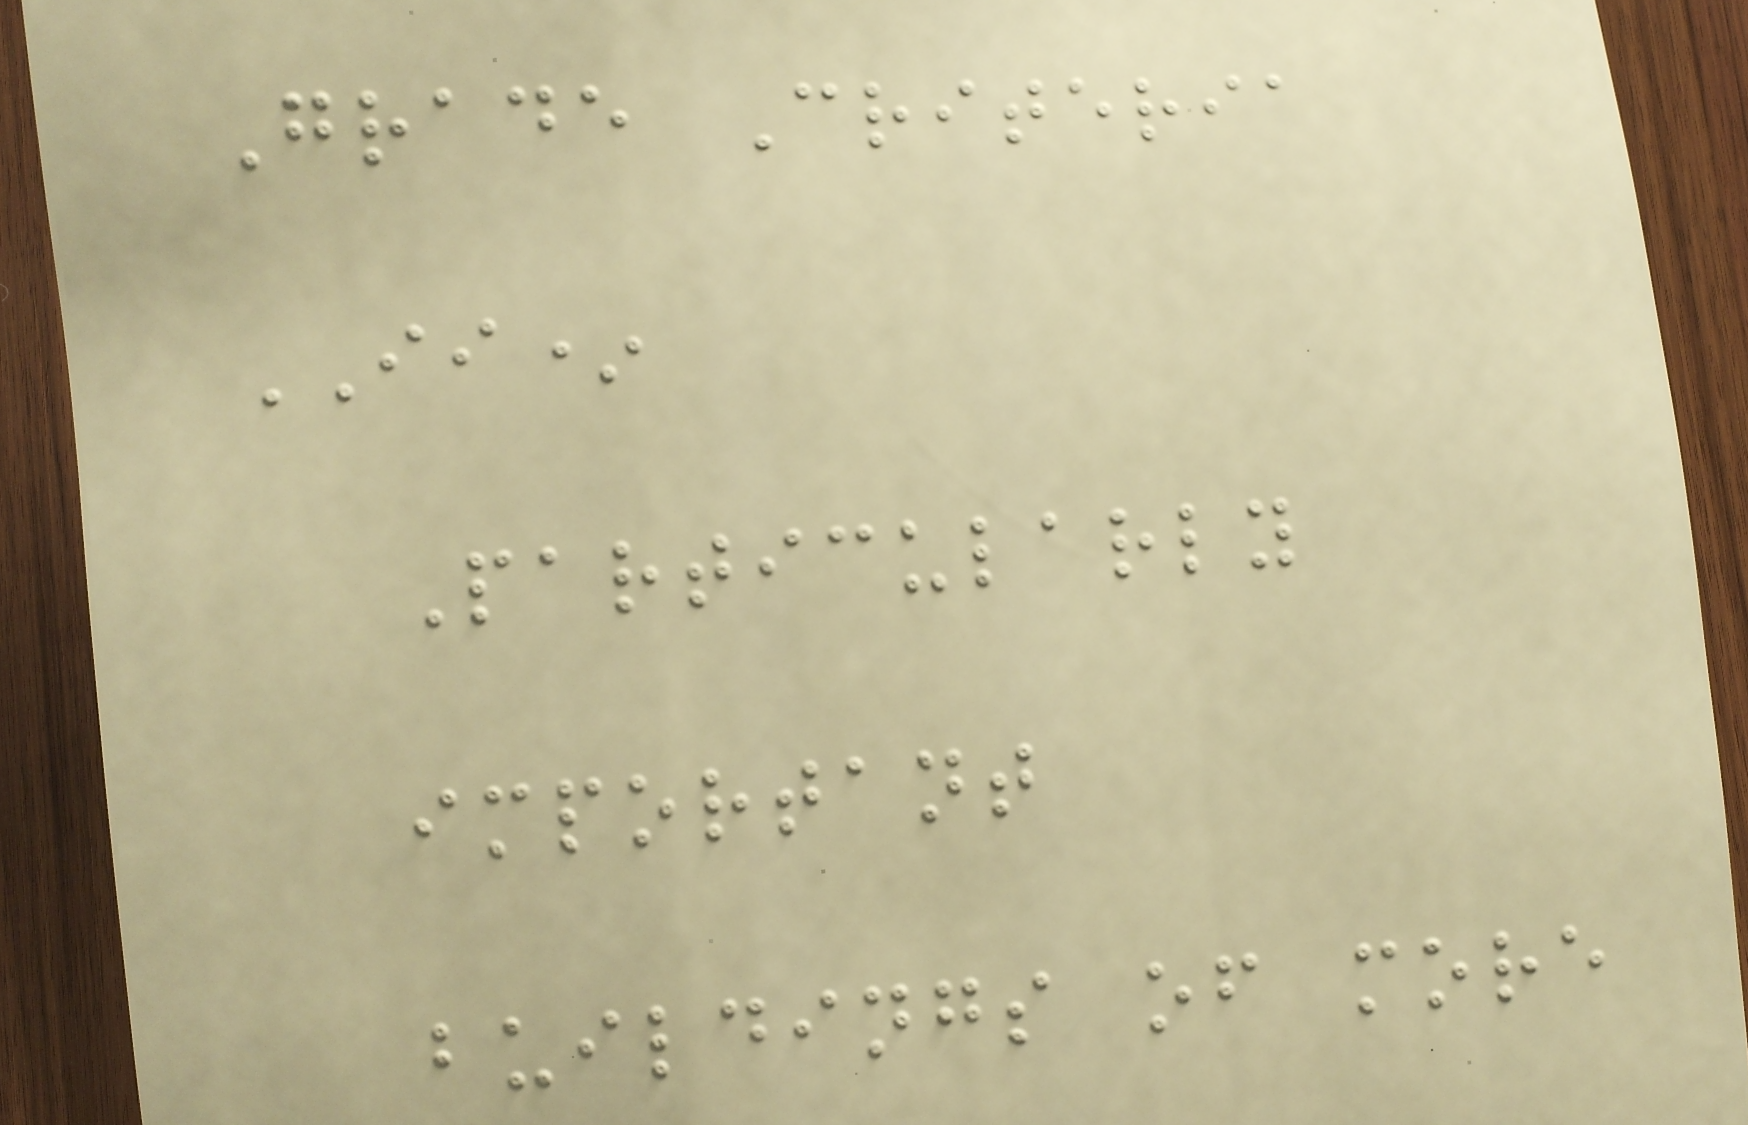Grade Criteria
II*
Particularly
important
buildings of more
